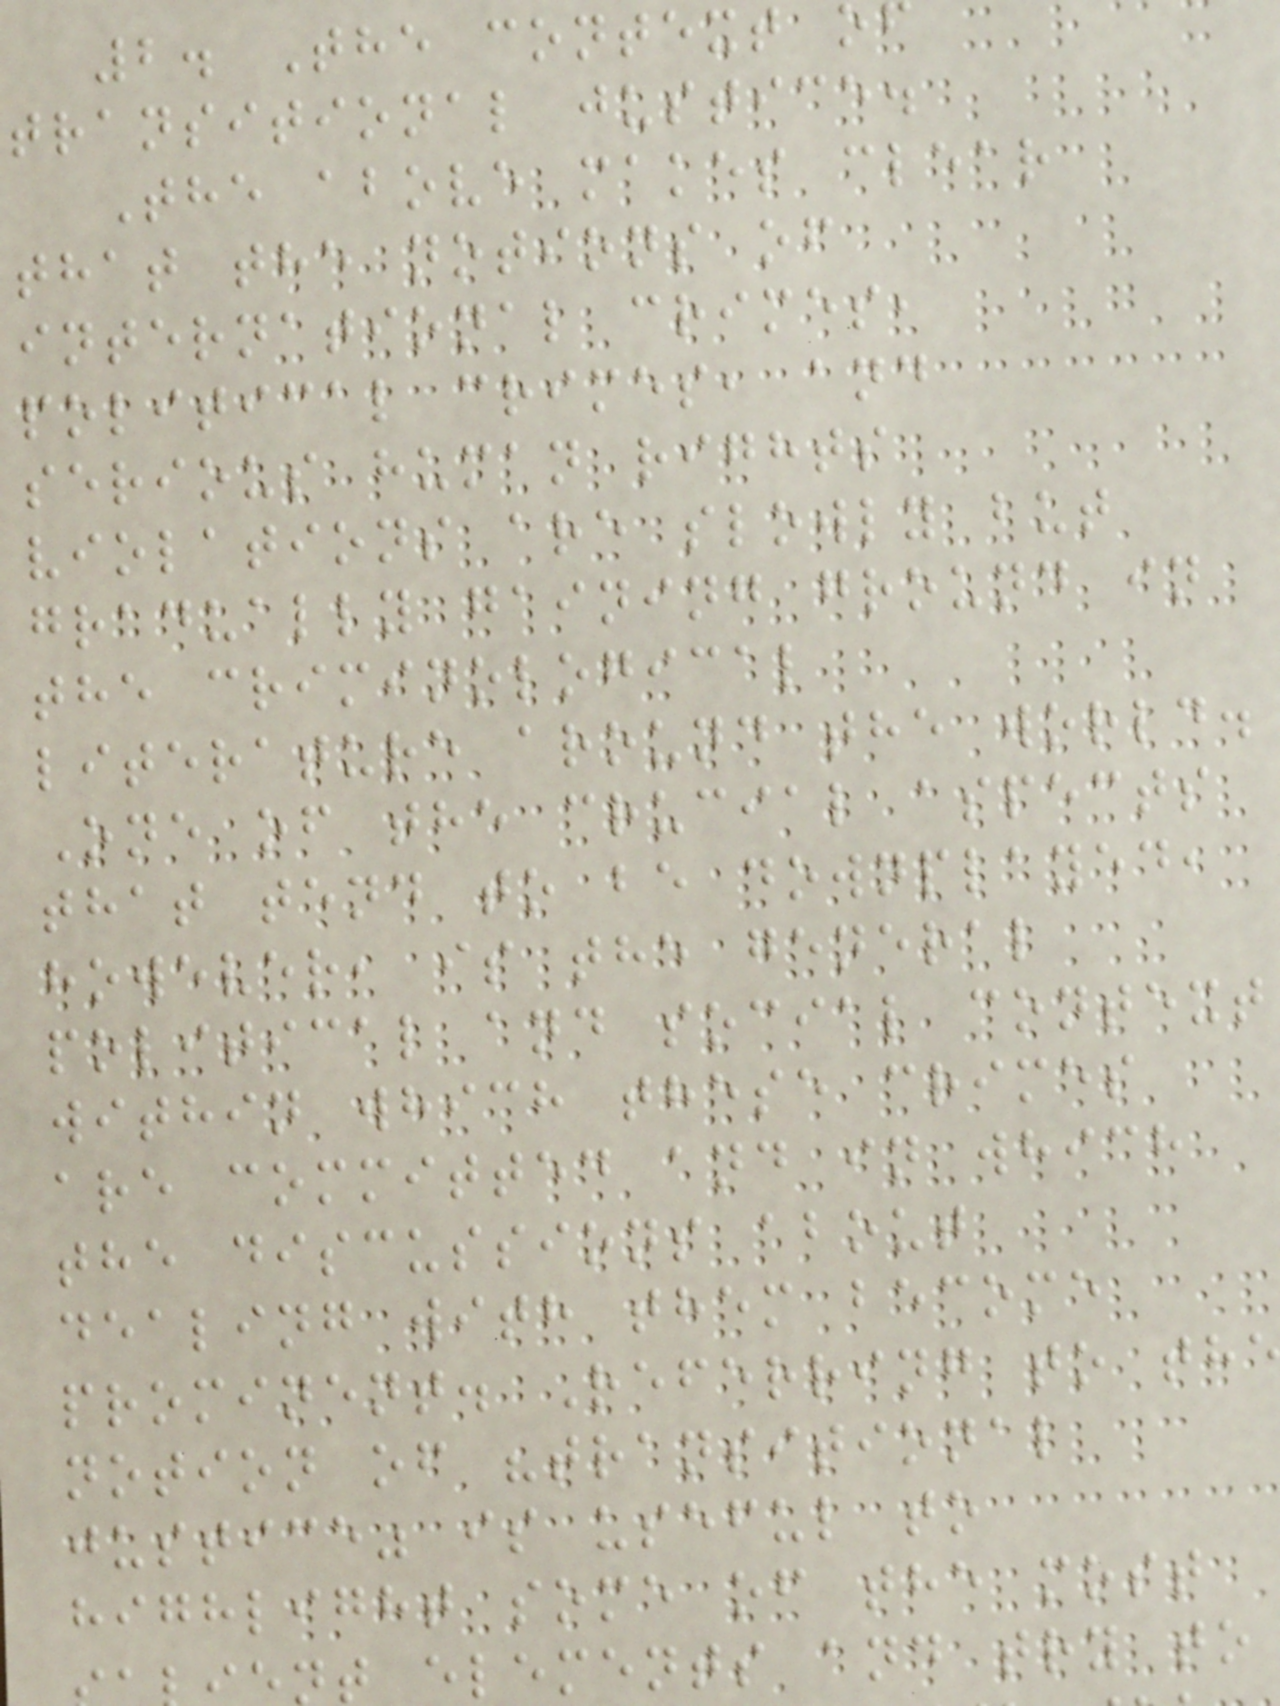2. The context o
transitional justice.
The above makes clear
that the notions of
international crimes,
political crimes, and
serious human rights
violations are slowly but
gradually gaining ground in
the criminological
literature around the world.
One of the crucial aspects
that tend to be downplayed,
however, is the general
political and social context
within which these crimes
are committed and in which
the discussions about
dealing with them become
prominent. Referring to th
notion of "transitional
justice" is useful to
highlight some of the most
t elements and try to
